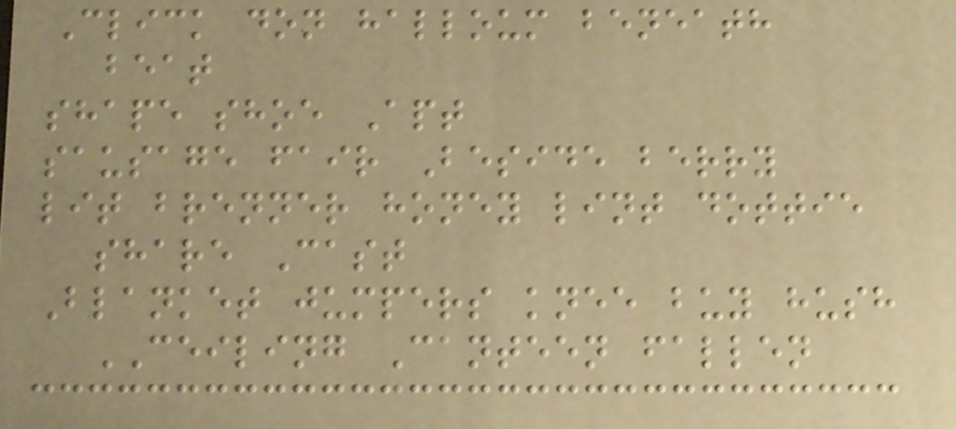Click don halloum beneath
beat
shape shoe Apt
sausage fair Beside berry
lit brenner honey lint dottie
share Cast
Blanket jumpers knee buy hush
CEILING Canteen fallen
